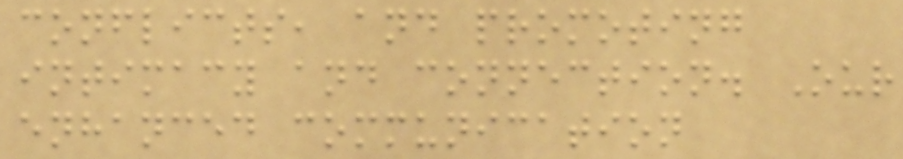conflicts, and promoting
intimacy and connection. Our
enhanced communication
